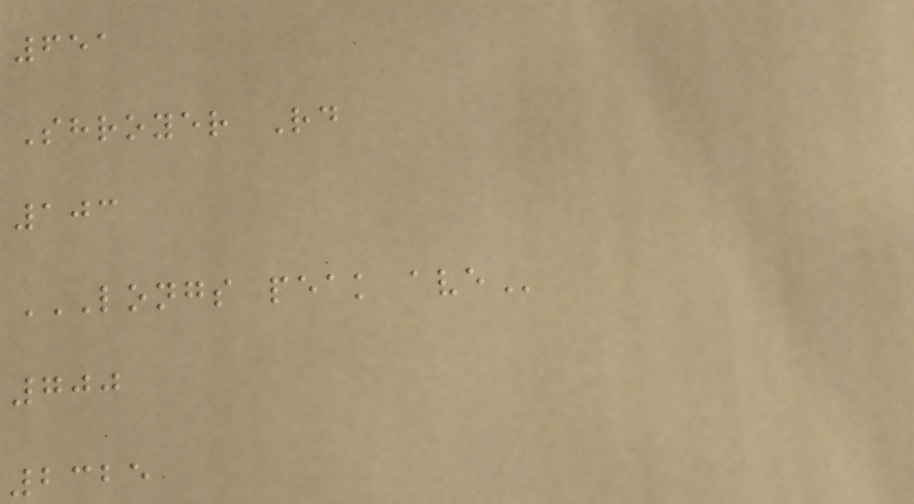651
Shroyer Rd
103
LONGS PEAK AVE
700
2325
